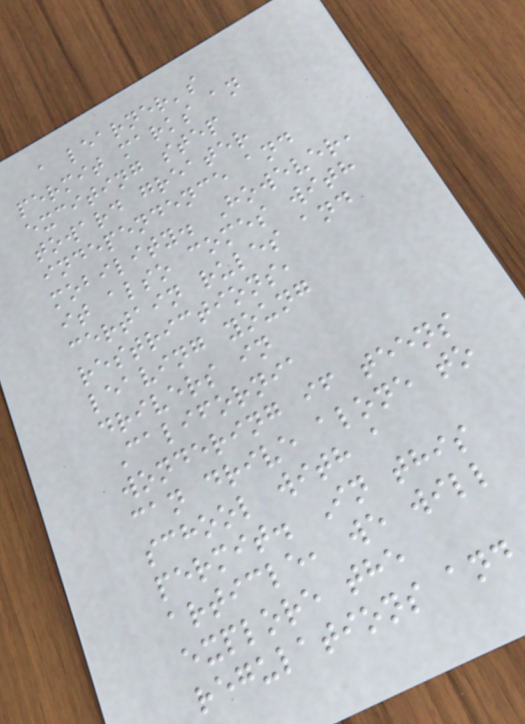a learner's
permit marks an
exciting step
toward greater
independence and
mobility. However,
it also comes with
certain rules and
restrictions,
leaving young
drivers in
California
wondering if teens
can drive alone to
school with a
permit. In this
article, we will
explore the
regulations and
